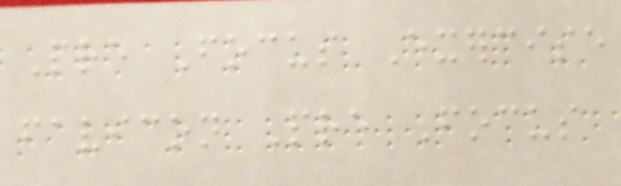Pre Focus Exercise
favicon Pre Focus
